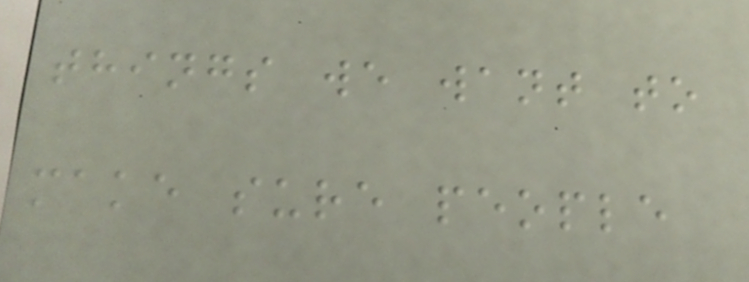things we want to
make sure people
